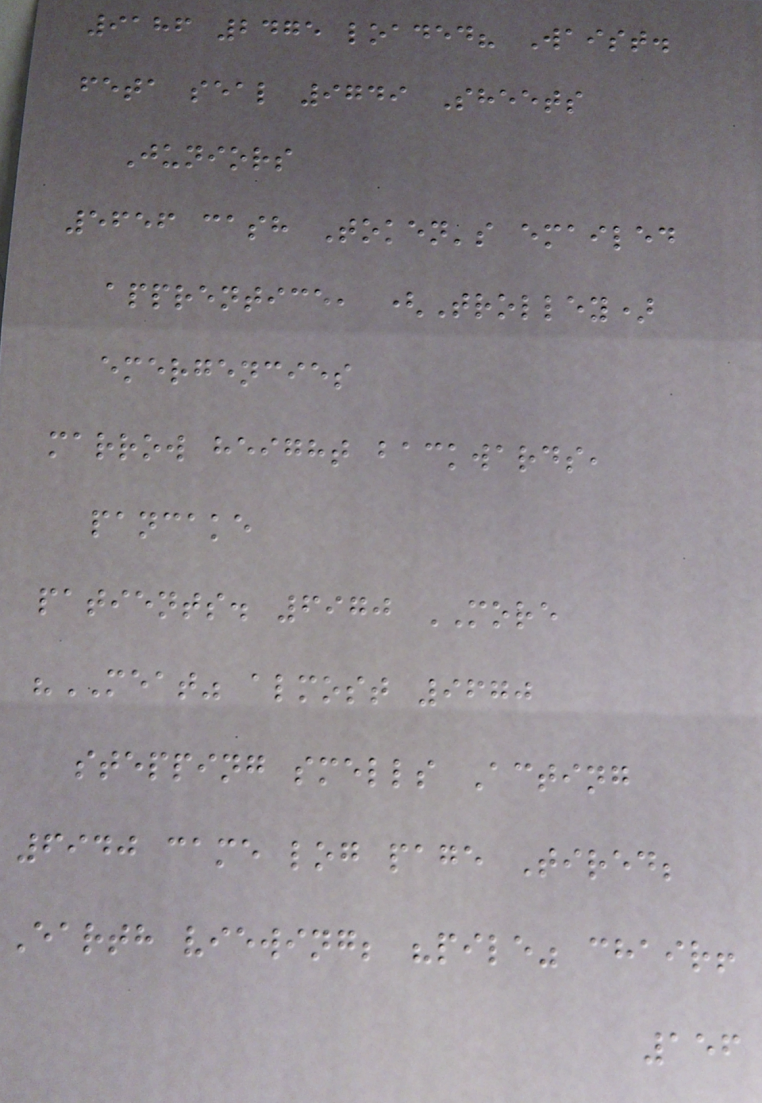9186 2475 loaded? Waist.
feta seal 9749 Sheets
Juniors
5656 cash Token's emailed
apprentice, (Trolley)
emergencies
marrow height backwards,
pancake
patients. 6970 MORE
"MEAT" almost 9670
stepping smells Acting
6940 came log page Tired;
Earth viewing; "pile" chair!
156
